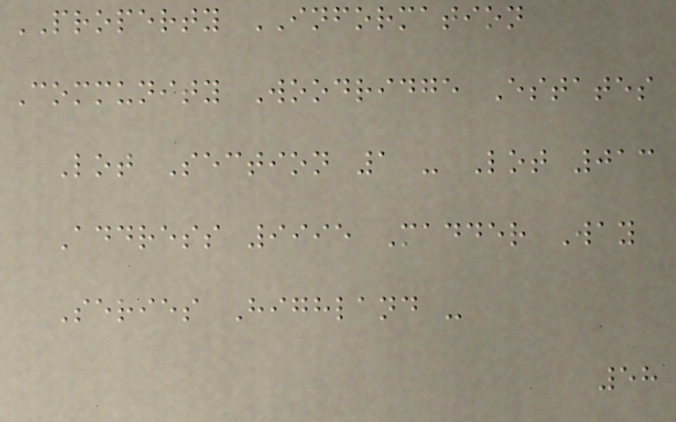PROPERTY INFORMATION
Community Woodridge Estates
Lot Section 1 - Lot 013
Address 9995 Madder Way
Series Highland -
58
